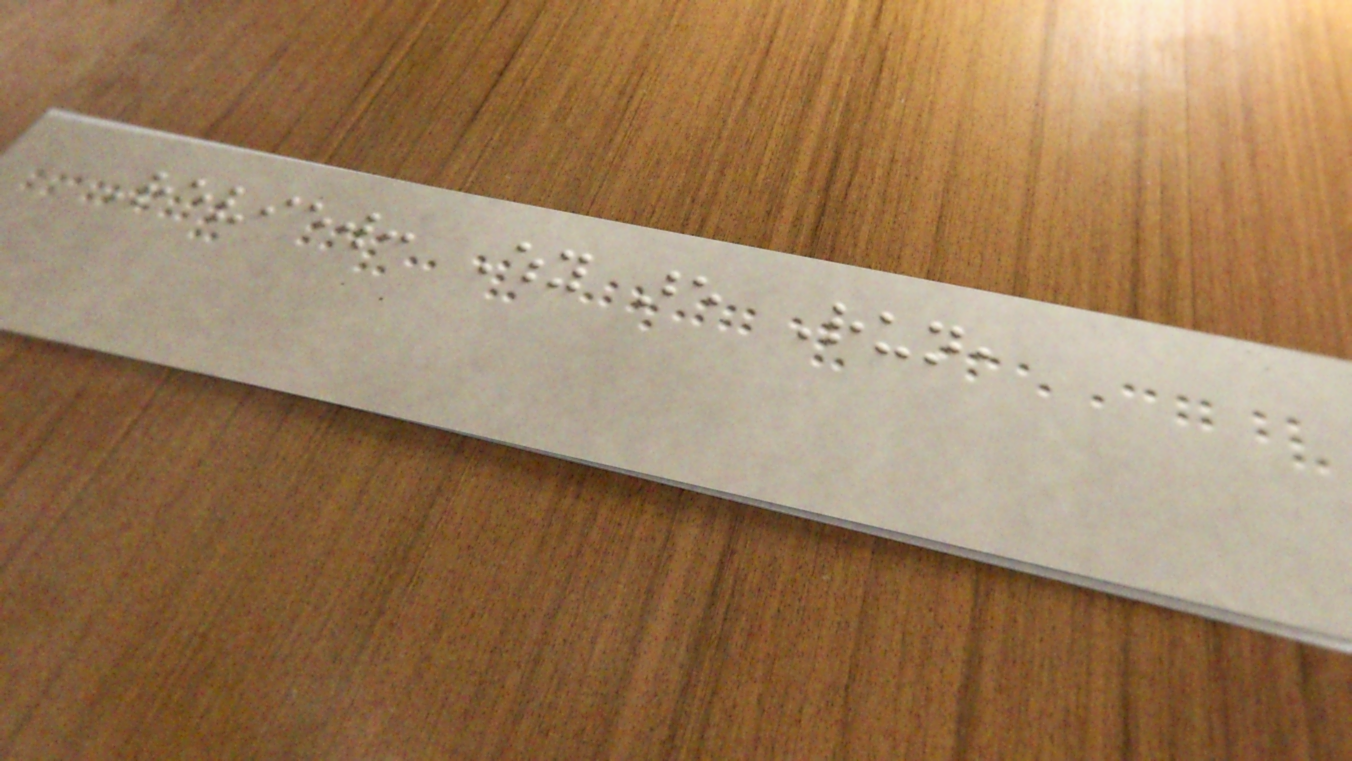Review: Why are Run,
